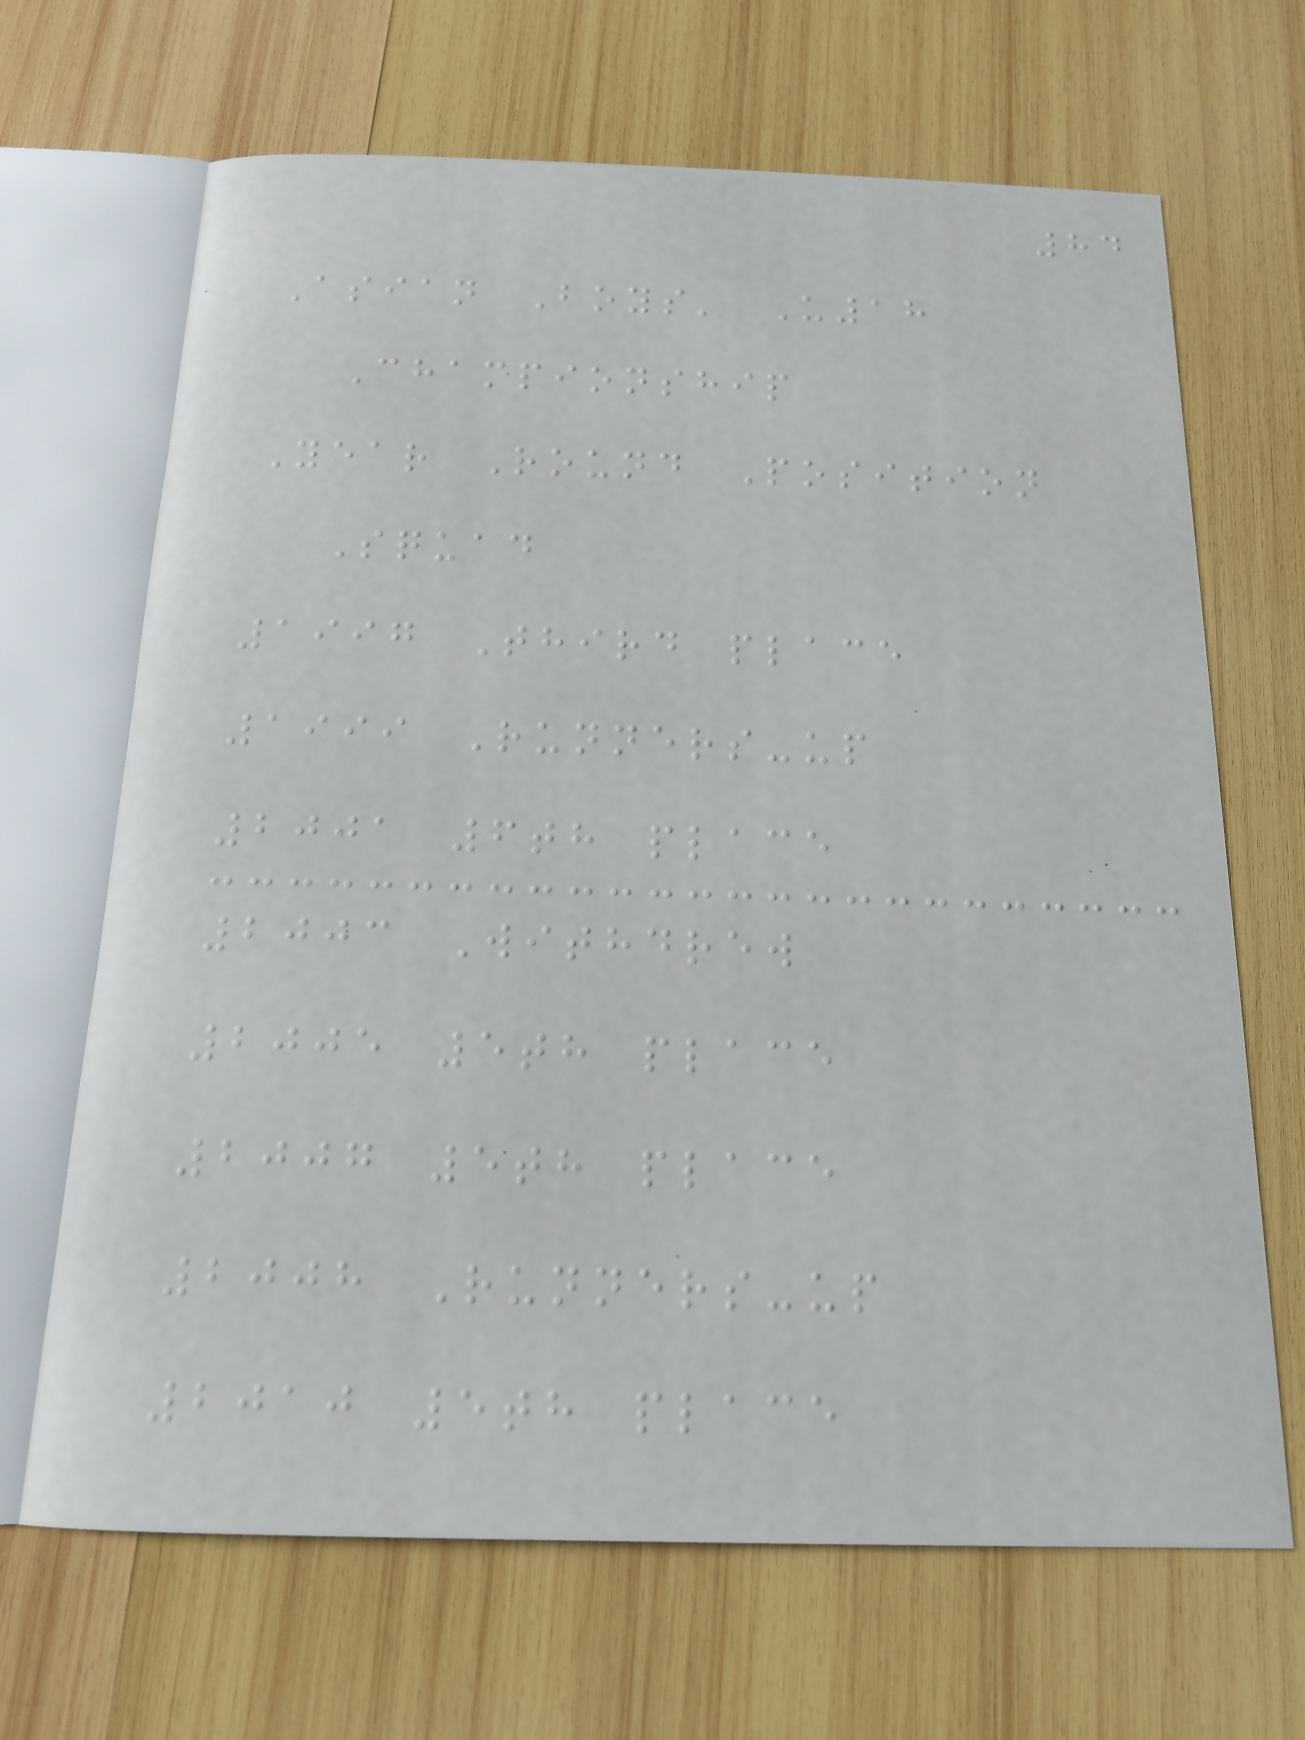84
Asian Boys' U18
Championship
Year Round Position
Squad
1997 Third place
1999 Runners-up
2001 6th place
2003 Withdrew
2005 5th place
2007 5th place
2008 Runners-up
2010 5th place
